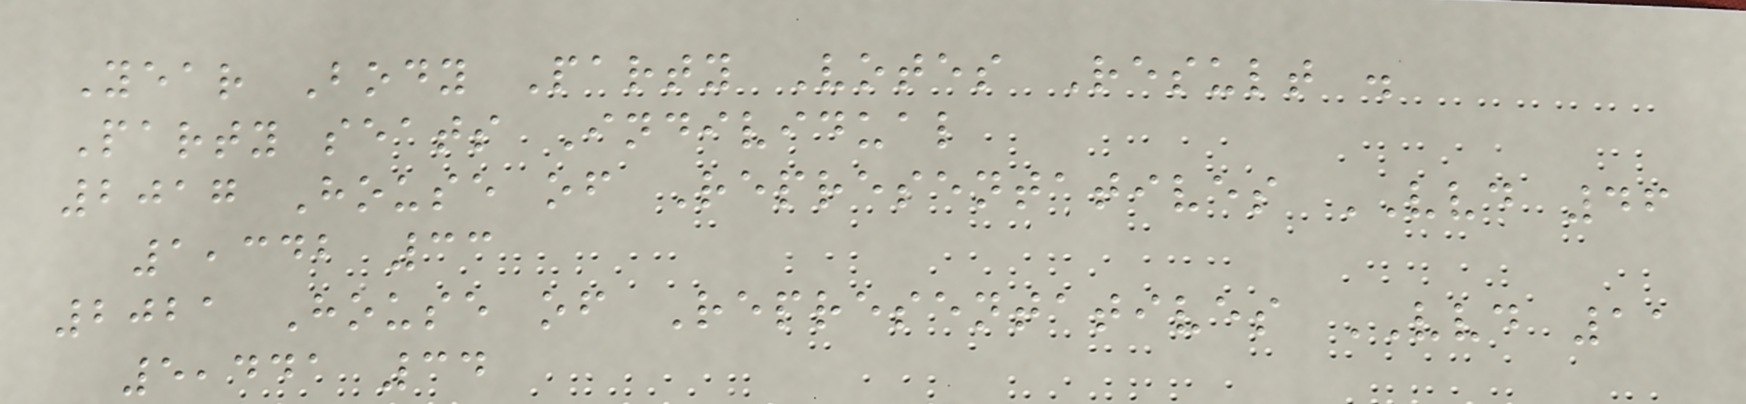Year Body Party Votes Result .
Party seats Individual
2017 House of Representatives VVD 46
1,342 33
2021 House of Representatives VVD 11
5,441 34
